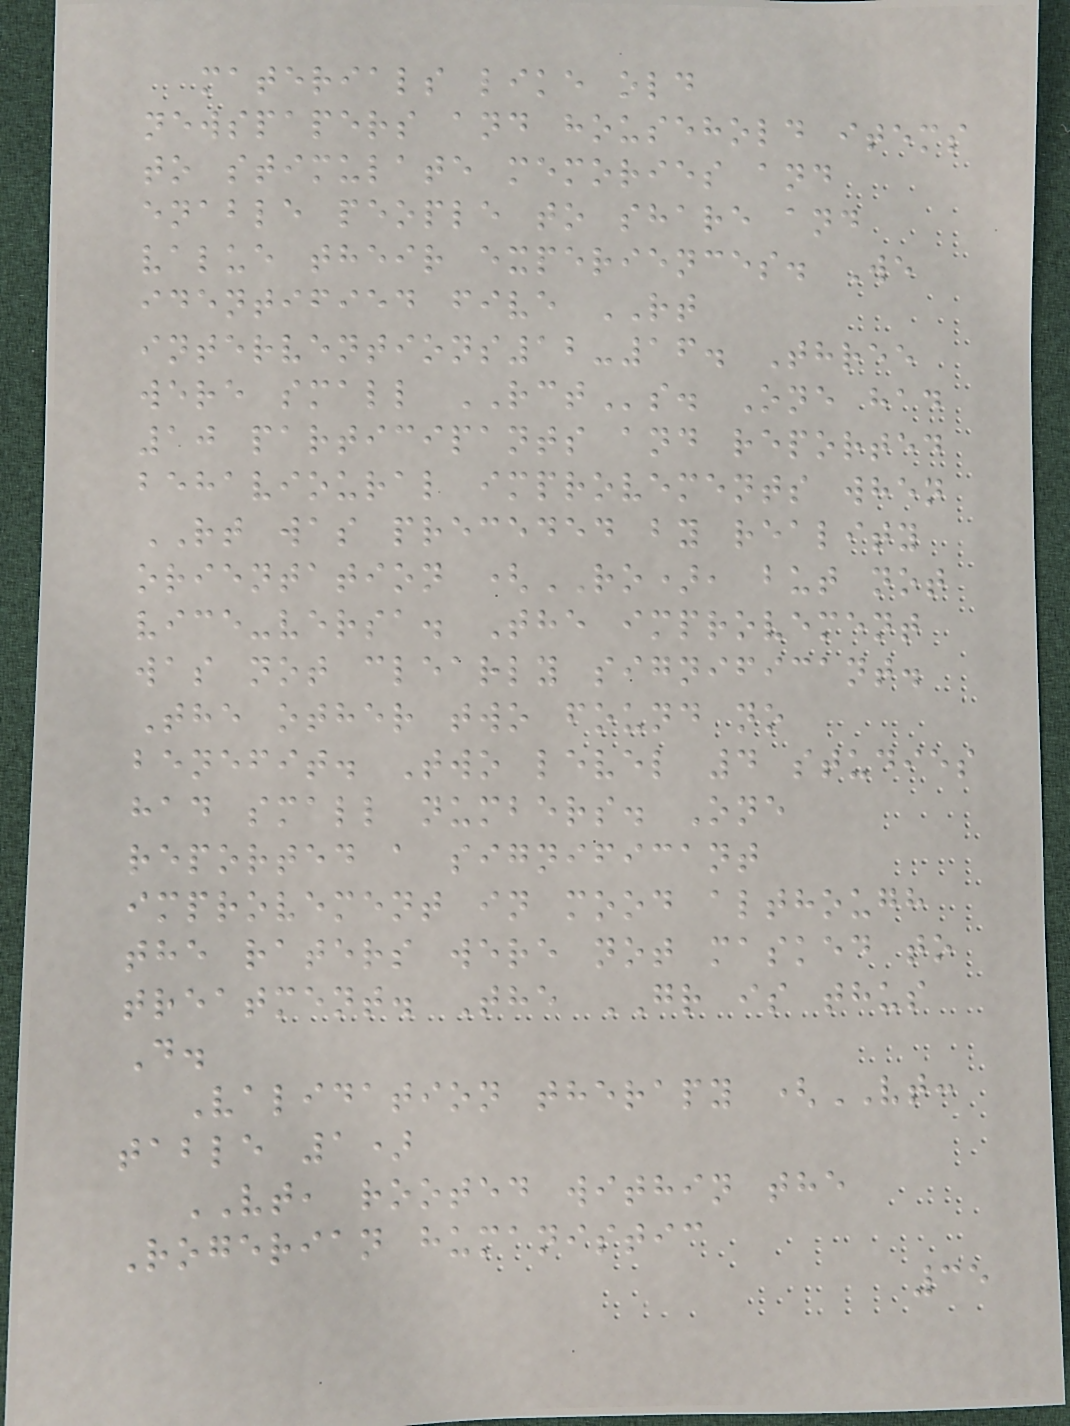materials like old
newspapers and household items
to stimulate memories and
enable people to share and
value their experiences. We
identified five RT
interventions12-16. Three
were small RCTs. One had
10 participants and reported
behavioural improvements when
RT was preceded by reality
orientation (RO), but not
vice-versa. The improvement
was not clearly significant.
The other two found no
benefit. Two level 4 studies
had small numbers. One
reported a significant
improvement in mood although
the raters were not masked to
treatment. The GR is thus
D.
Validation therapy (VT:
table 1)
VT, rooted within the
Rogerian humanistic
35
